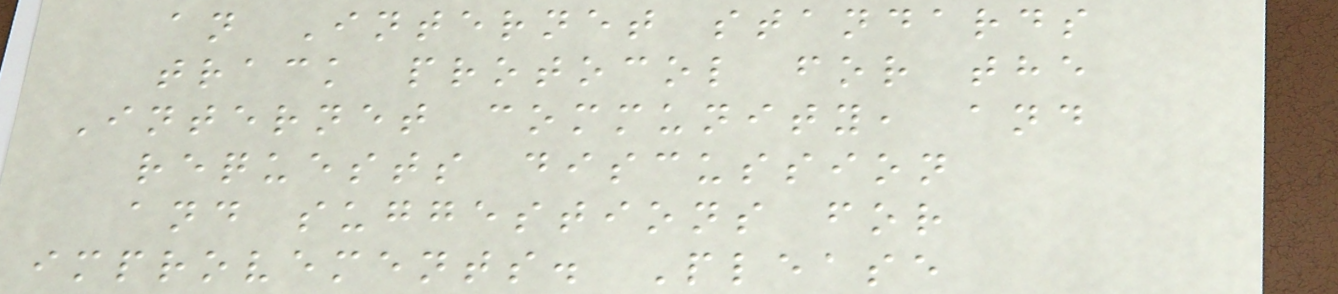an Internet standards
track protocol for the
Internet community, and
requests discussion
and suggestions for
improvements. Please
